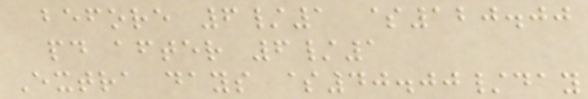before 6/1 $120.00
pd after 6/1
Extra days $40.00/day
